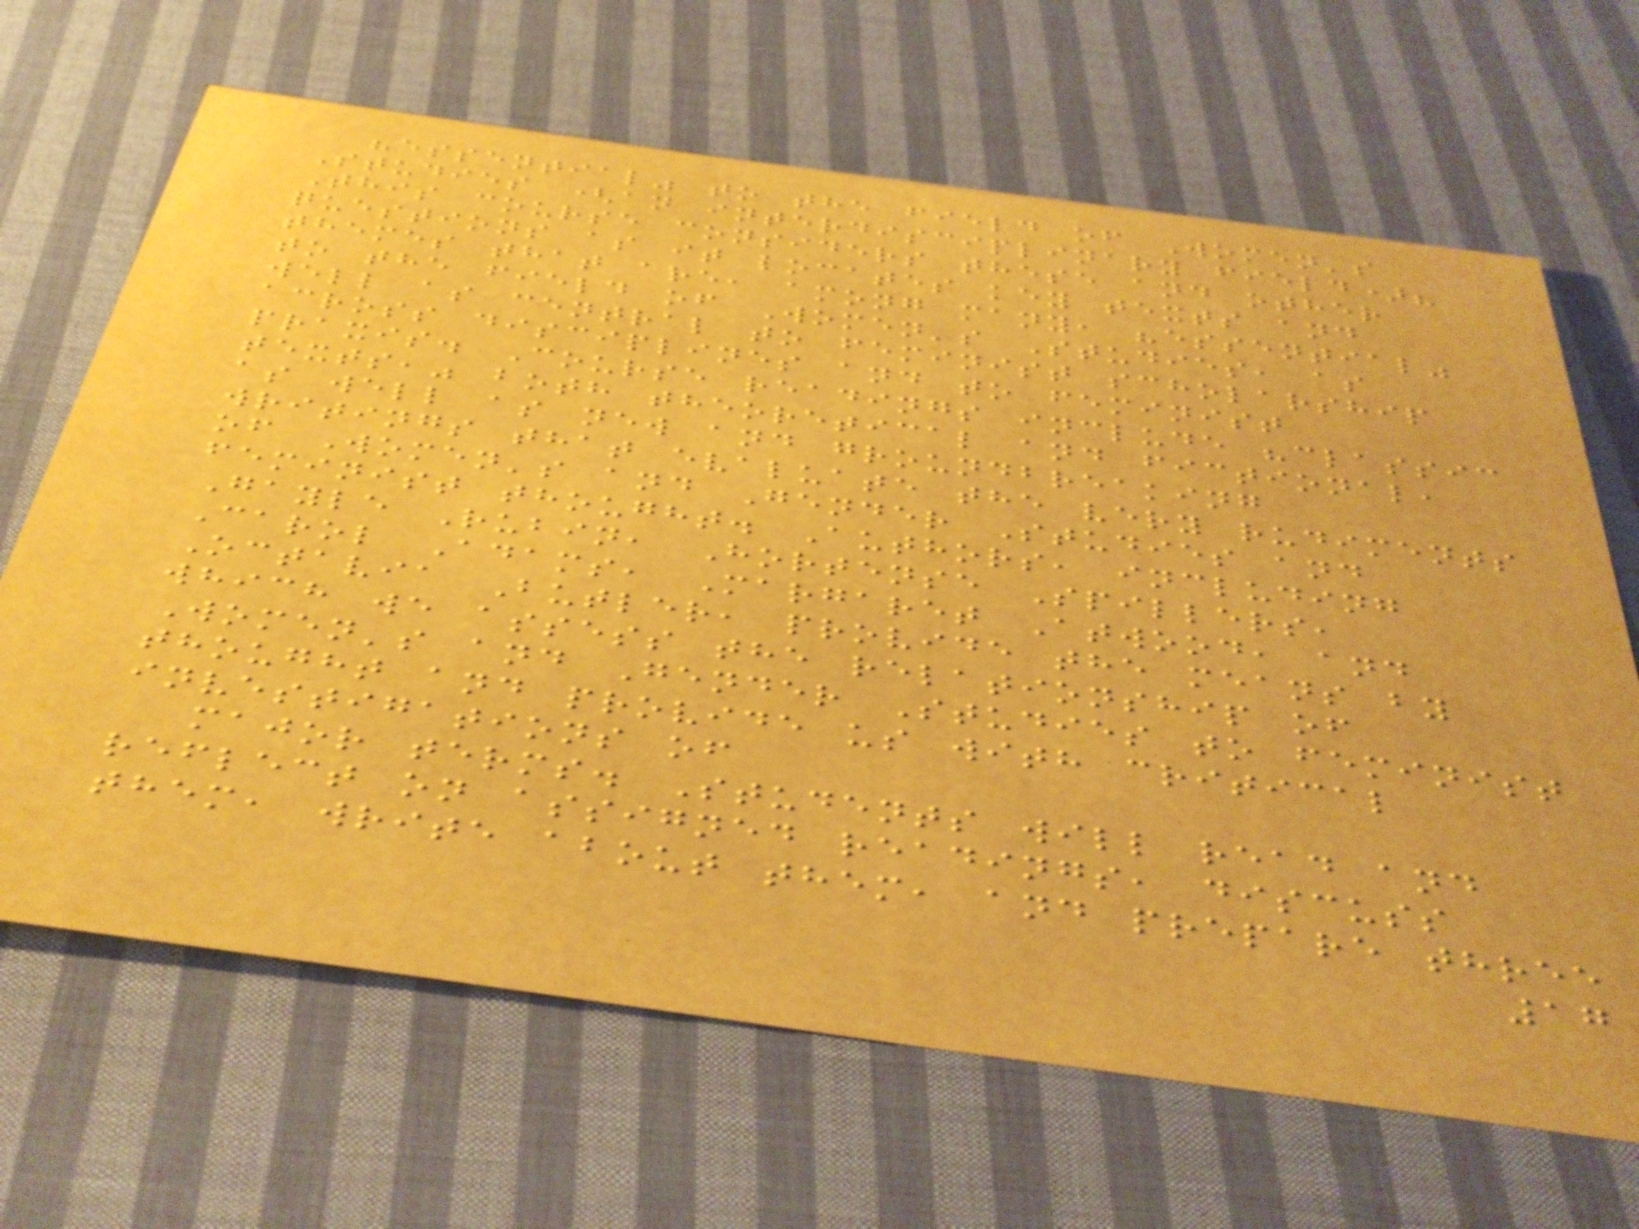"essential" to the field of Women's
Studies (an interdisciplinary field)?
This course considers these and other
questions as it locates key texts and
themes that are, among many, "essential"
to the field of Women's Studies, as
well as central to feminist scholarship
across disciplines and to feminist
praxis. Course readings include "classic
texts," both theoretical and fictional,
as well as new and groundbreaking
writings that evaluate the very rudiments
of Women's and Gender Studies and
feminist thought. Authors, including
Gayle Rubin, Hortense Spillers,
Carol Adams, Margaret Atwood, and
Octavia Butler, provide the means by
which we assess the relationship of
Women's and Gender Studies to feminist
thought and provide us with critical
investigations of
major terms. Students will read and
reflect on assigned readings, discuss
them, write about them, and prepare three
17
